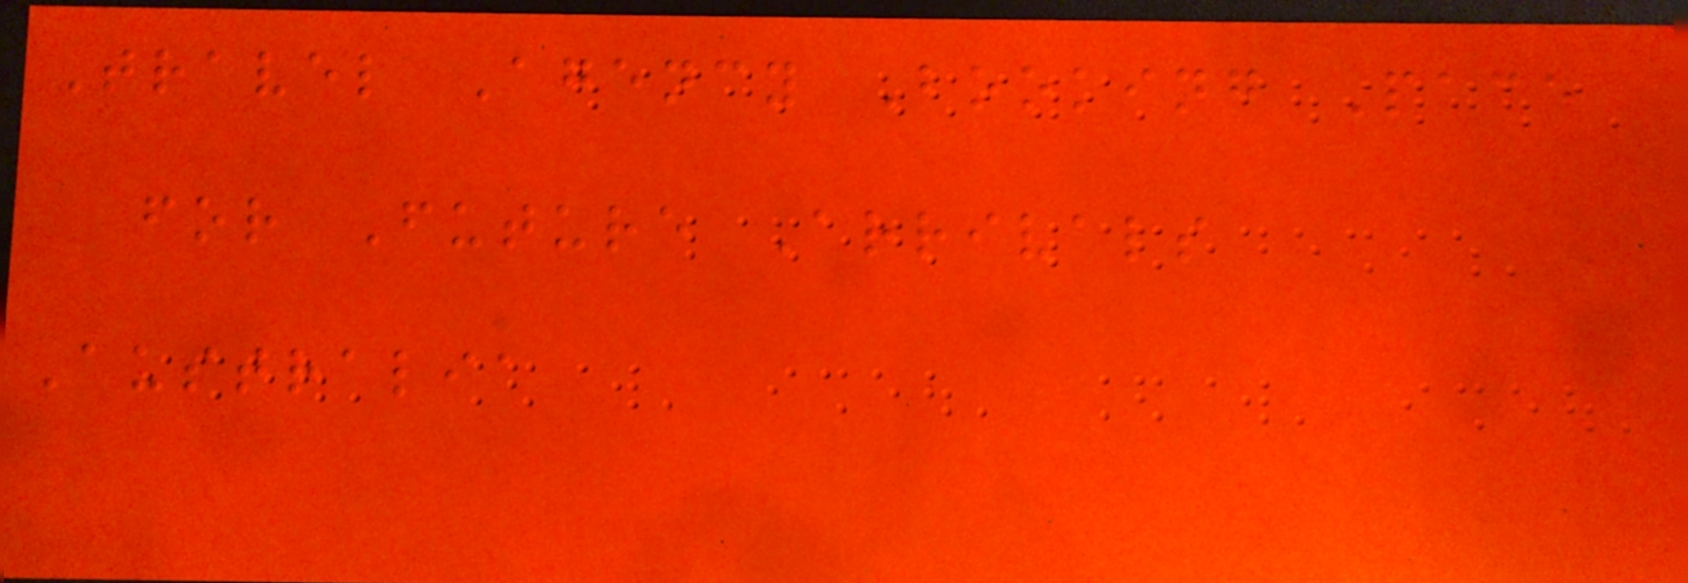Travel Agency Booking Pace
for Future Arrivals
Australia
